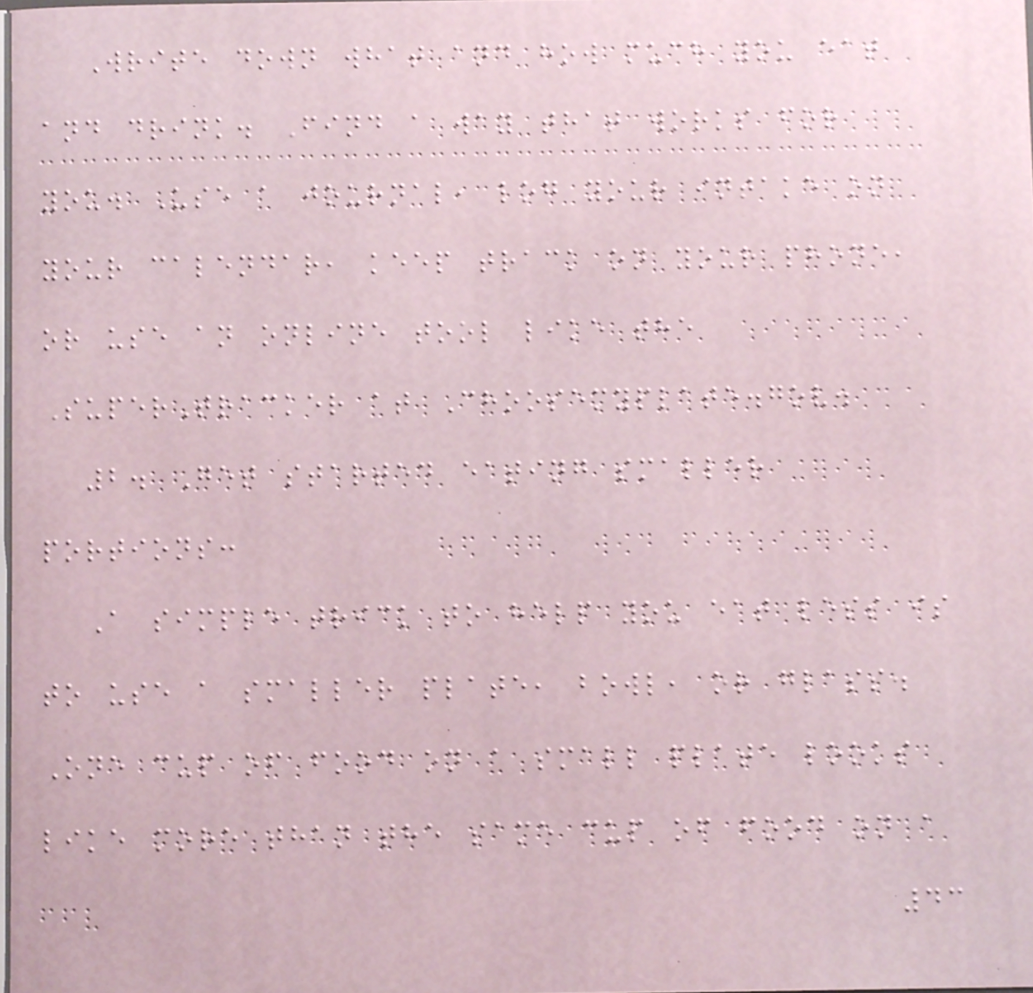Write down what and how much you eat
and drink. Find a way that works for
you. Use a journal, log your intake on
your calendar, keep track on your phone,
or use an online tool like the
SuperTracker at Choosemyplate.gov.
2. Get started eating smaller
portions:
A simple trick to help you eat less is
to use a smaller plate, bowl, or glass.
One cup of food on a small plate looks
like more than the same cup of food on a
43
